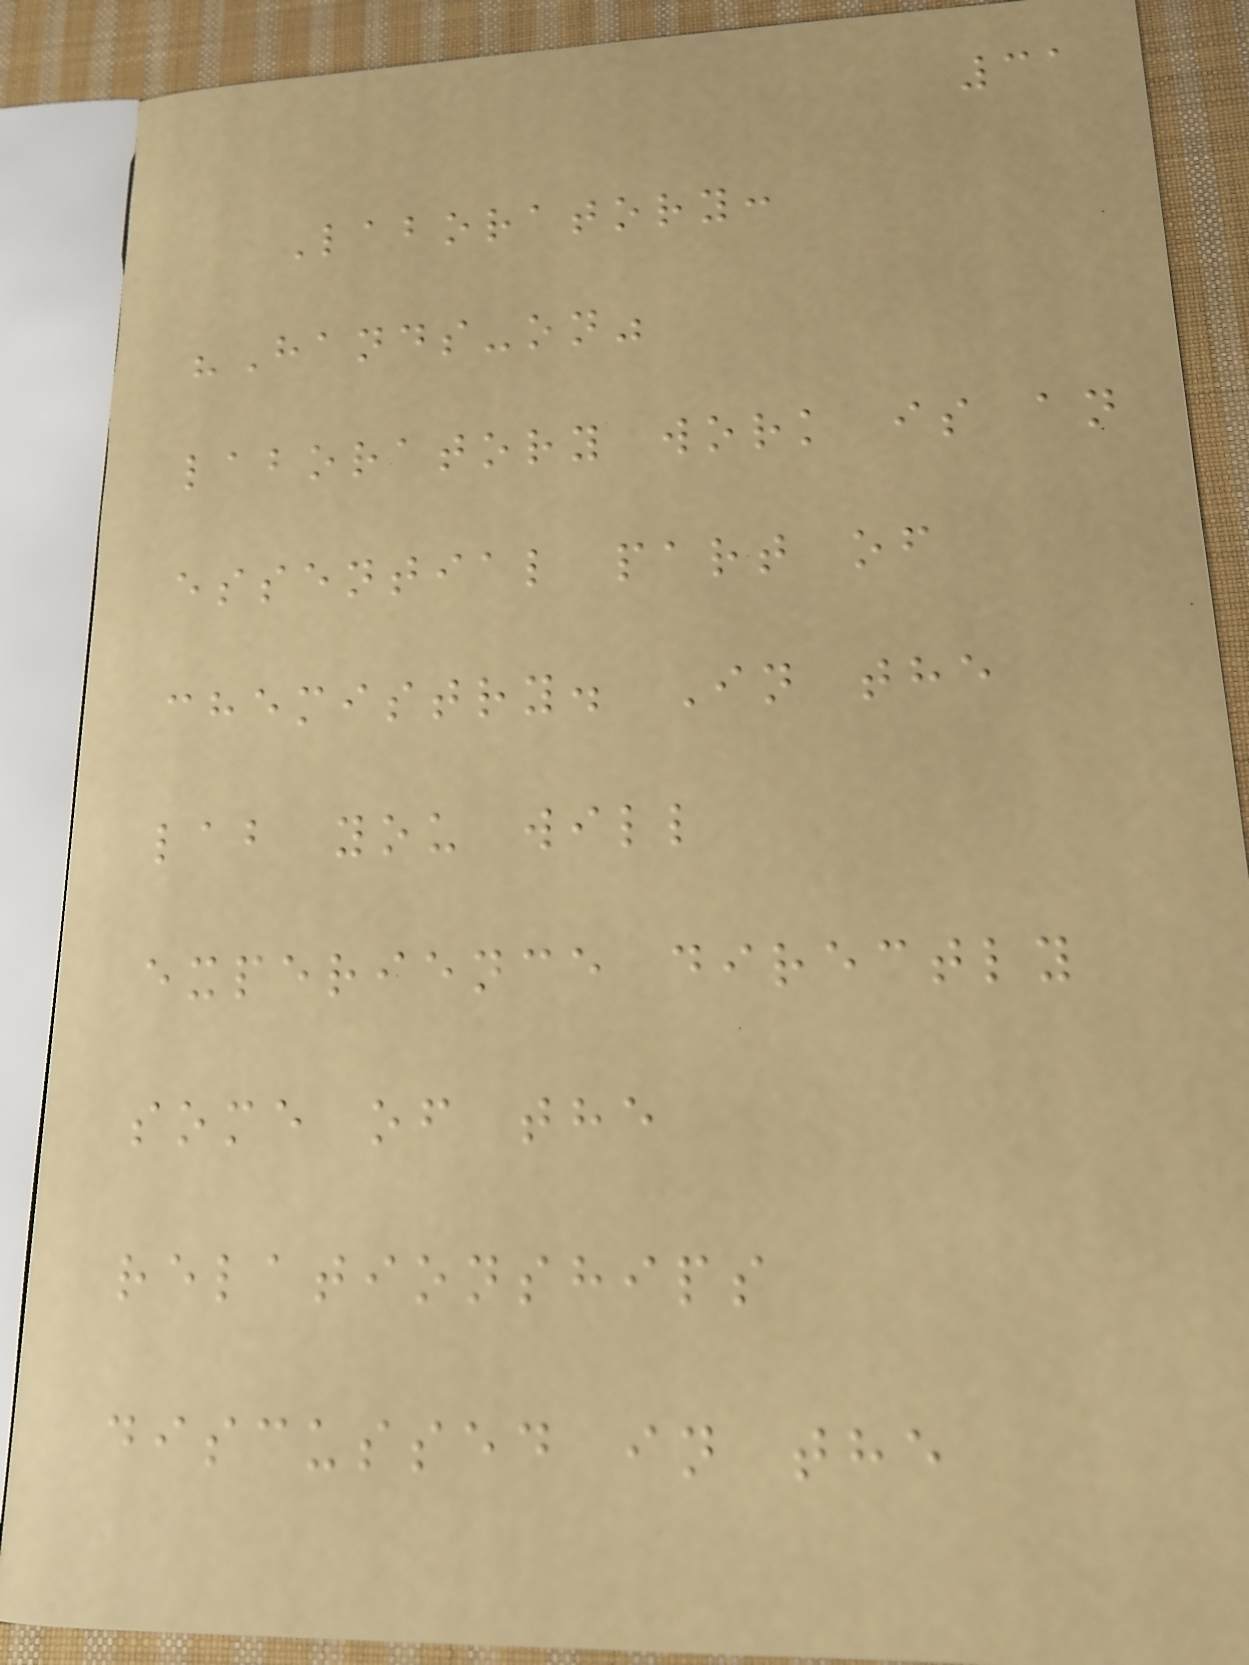31
Laboratory:
"Hands-on"
laboratory work is an
essential part of
chemistry. In the
lab you will
experience directly
some of the
relationships
discussed in the
